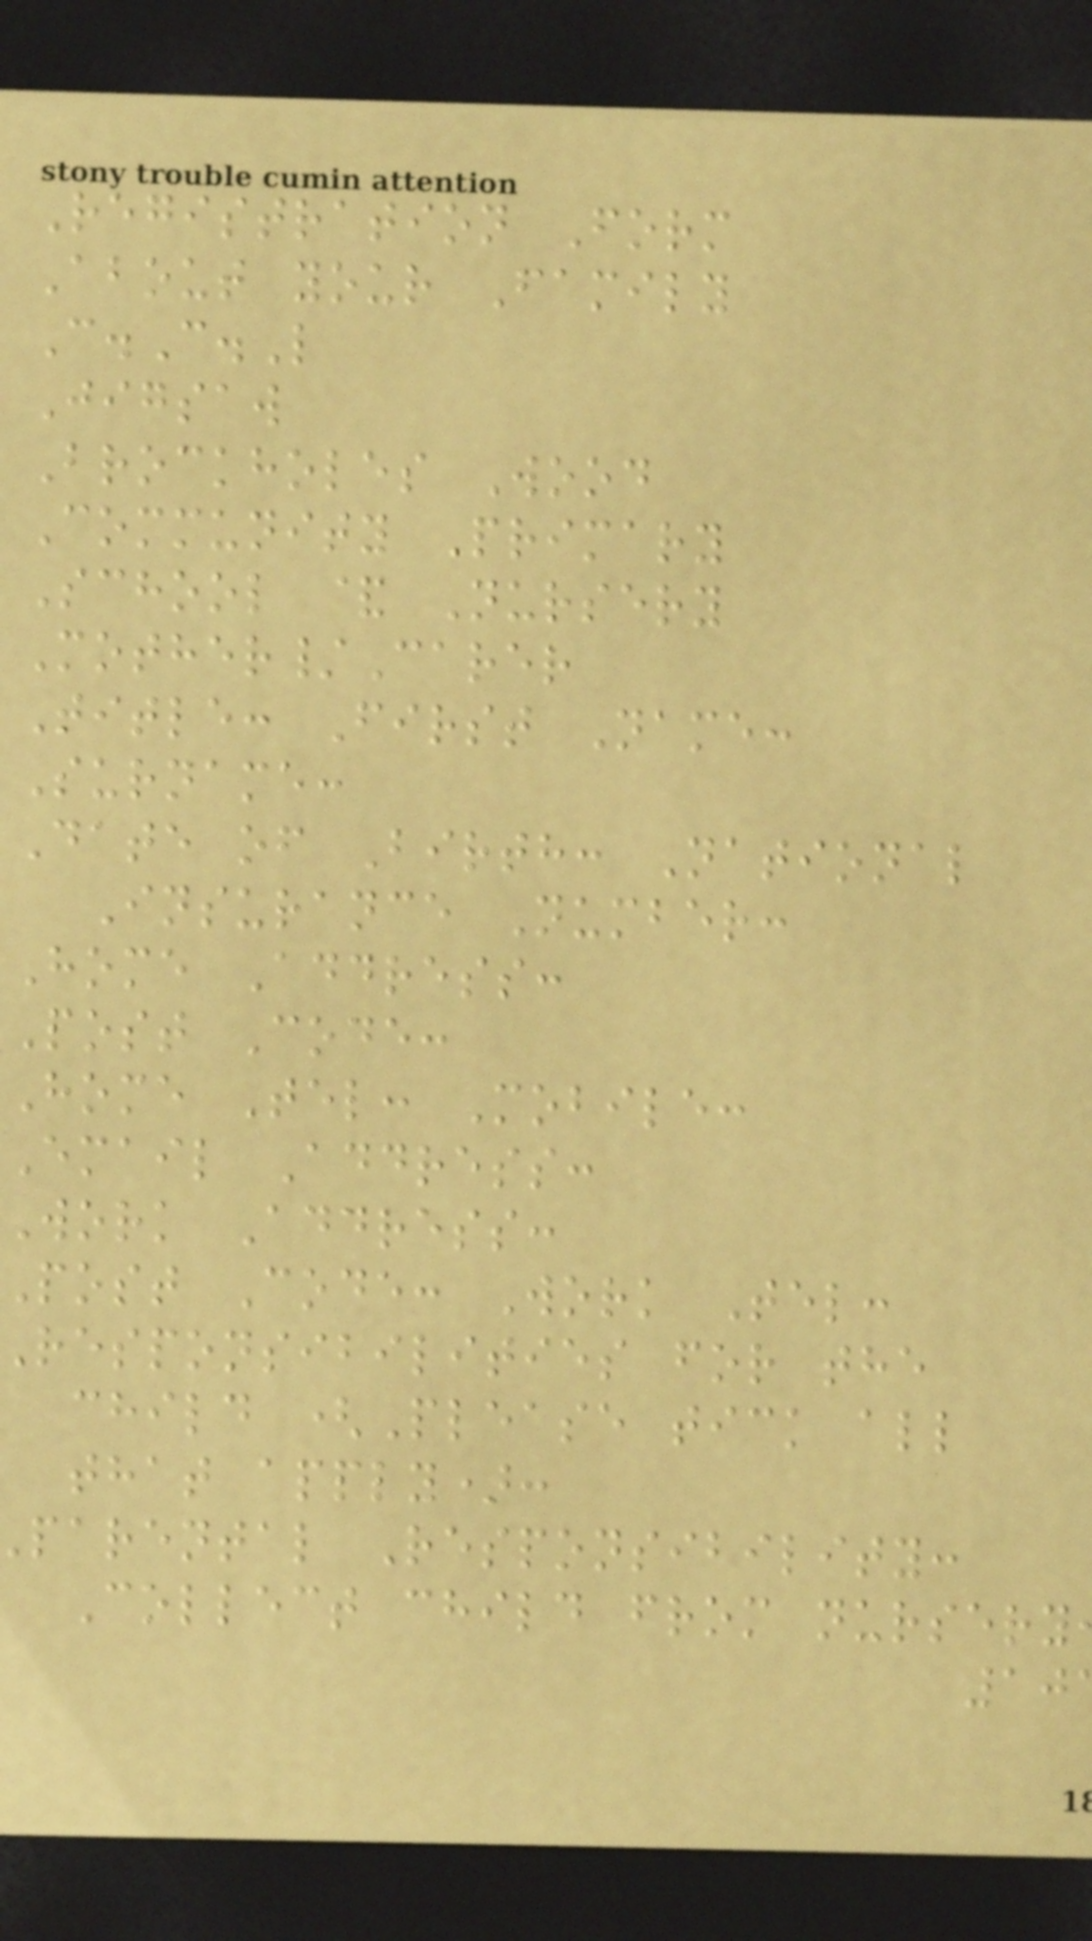Registration Form
About your Family
C.C.L
Jigsaw
Brockholes Wood
Community Primary
School & Nursery
Mother/Carer
Title: First Name:
Surname:
Date of Birth: National
Insurance Number:
Home Address:
Post Code:
Home Tel: Mobile:
Email Address:
Work Address:
Post Code: Work Tel:
responsibilities for the
child (Please tick all
that apply):
parental Responsibility:
Collect child from nursery
